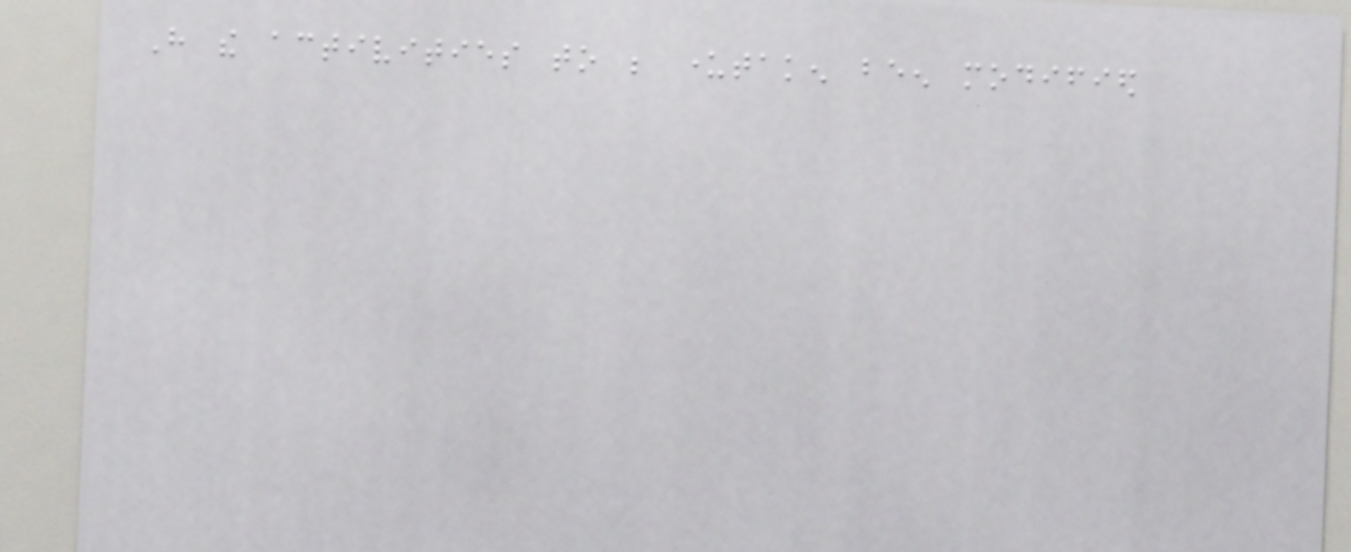Have the activities to be undertaken been modified
